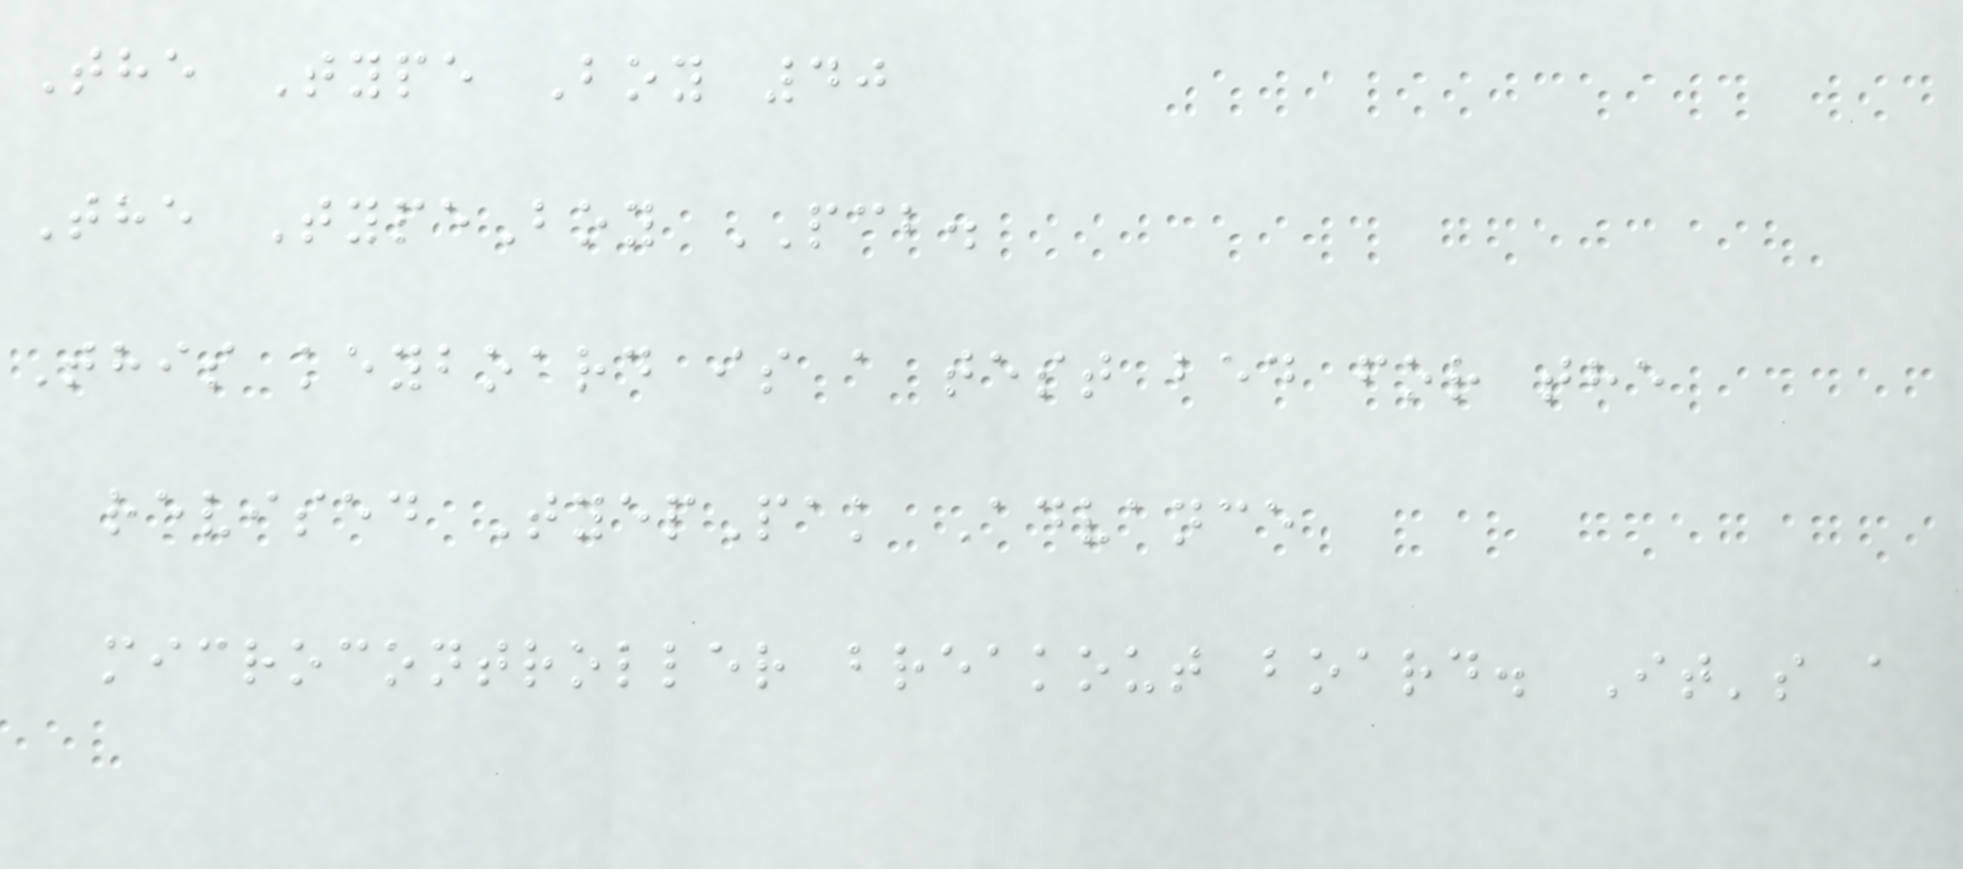The Type Boy 40
The TypeBoy PCB.
This keyboard is a test bed for the
revised TyepPak Advance
microcontroller breakout board. It's a
